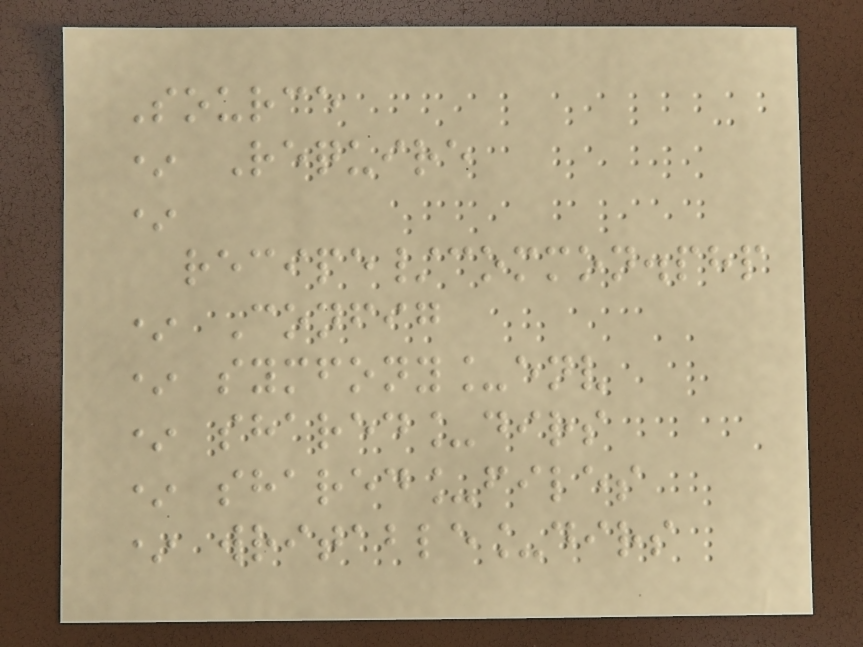Source
* Require
*
recipe/common.php
* Config
* symfony_env
* shared_dirs
* shared_files
* writable_dirs
